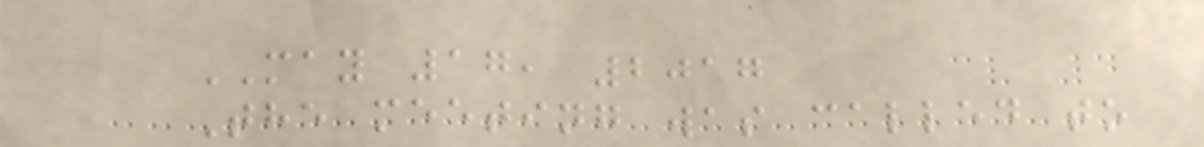MAY 17, 2017
The meeting was called to
